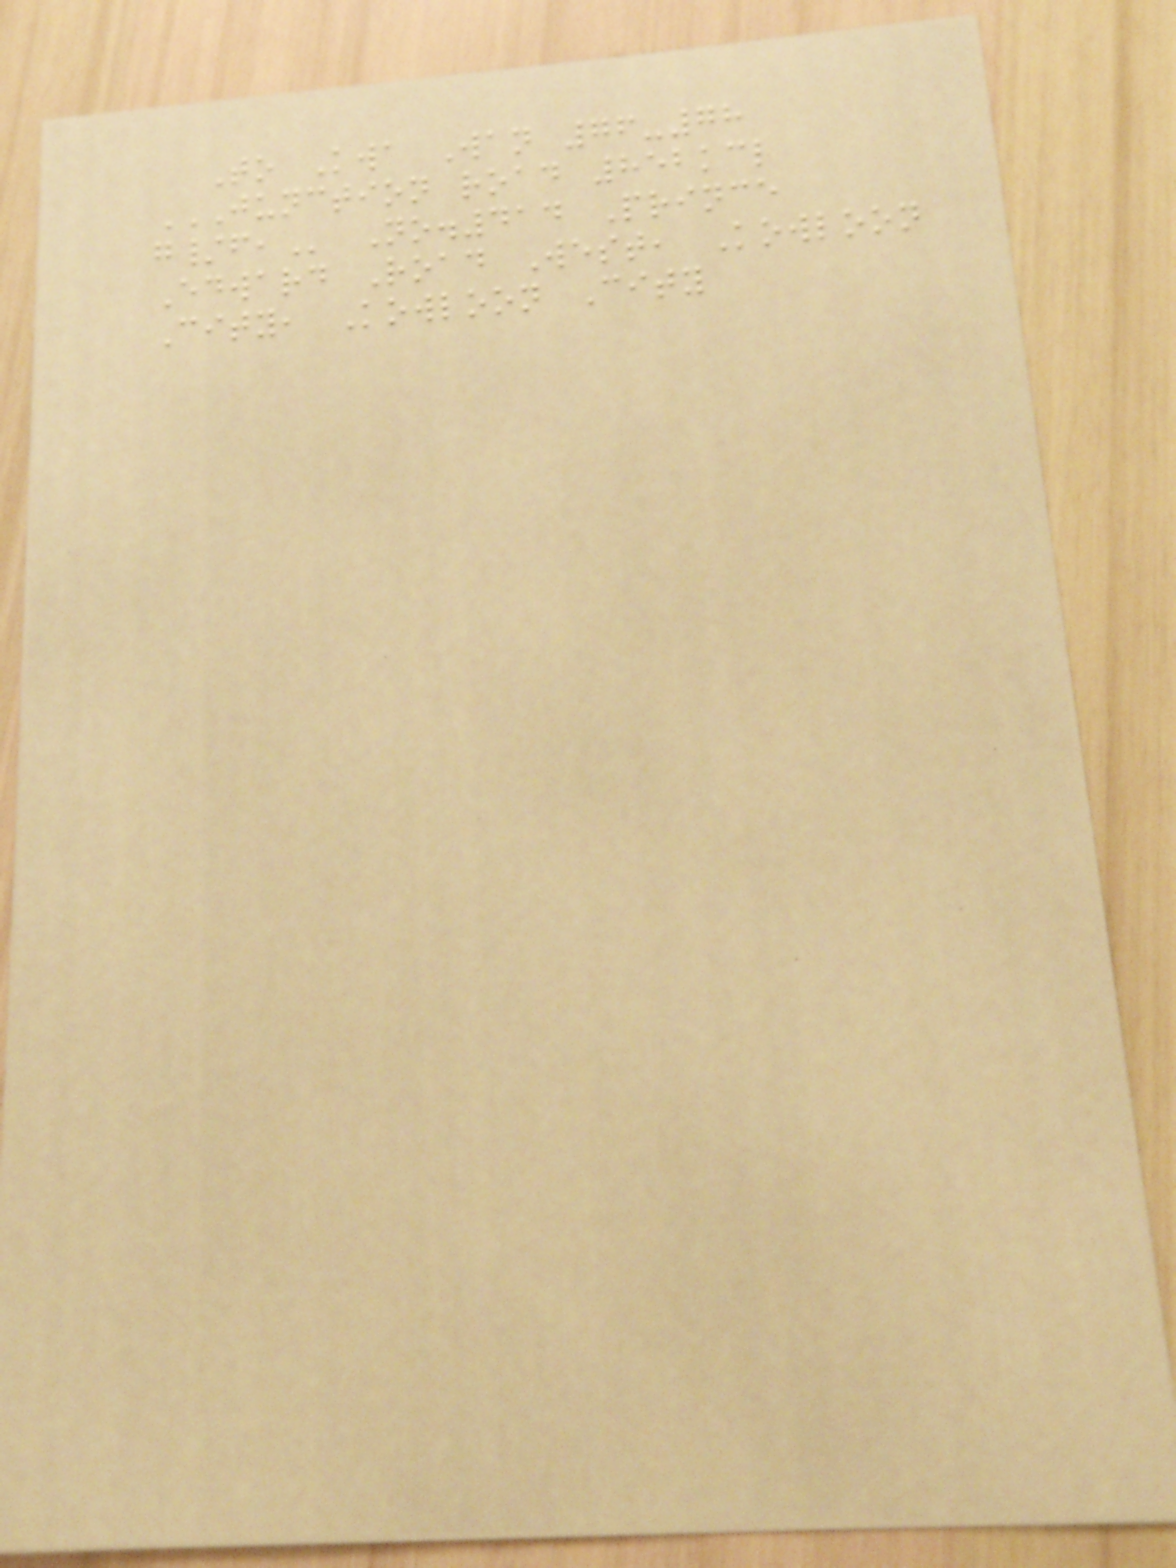To Kwa Wan 76-78
JUNCTION ROAD 852KCL
G/F, No.414 Prince
Edward Road West, Kowloon
City, Kowloon City
